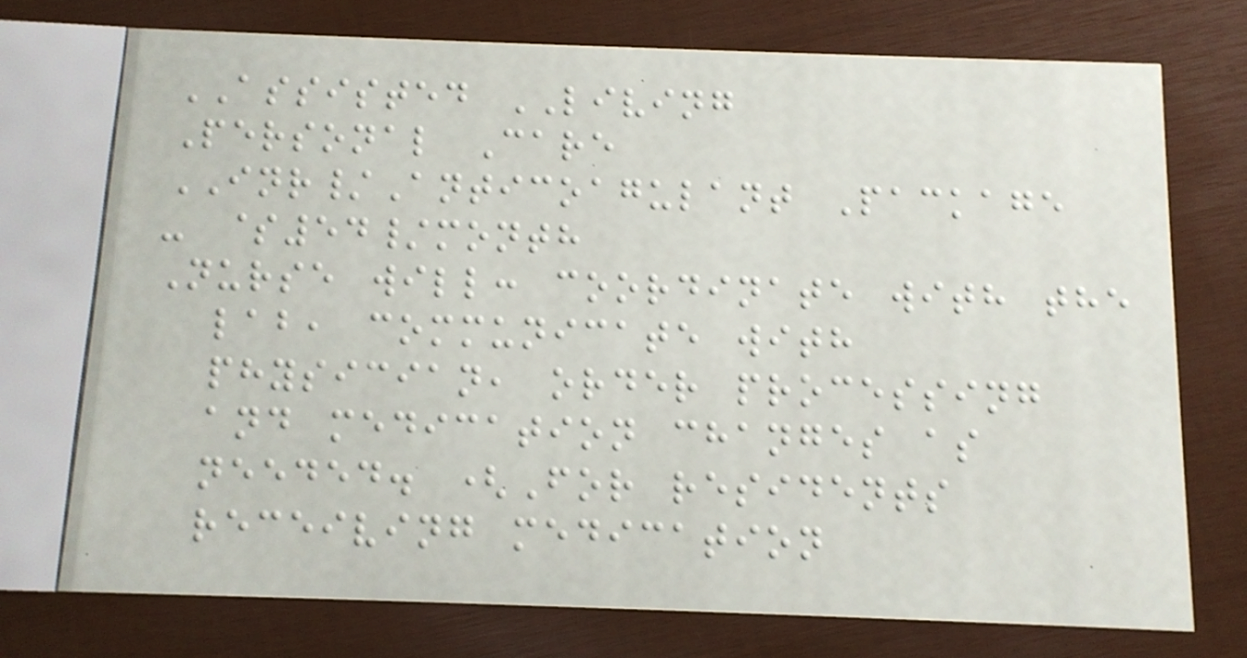ASSISTED LIVING
Personal Care
INR/Anticoagulant Package
- $54/month
Nurse will: coordinate with the
lab, communicate with
physician, order processing
and medication changes as
needed. (For residents
receiving medication
